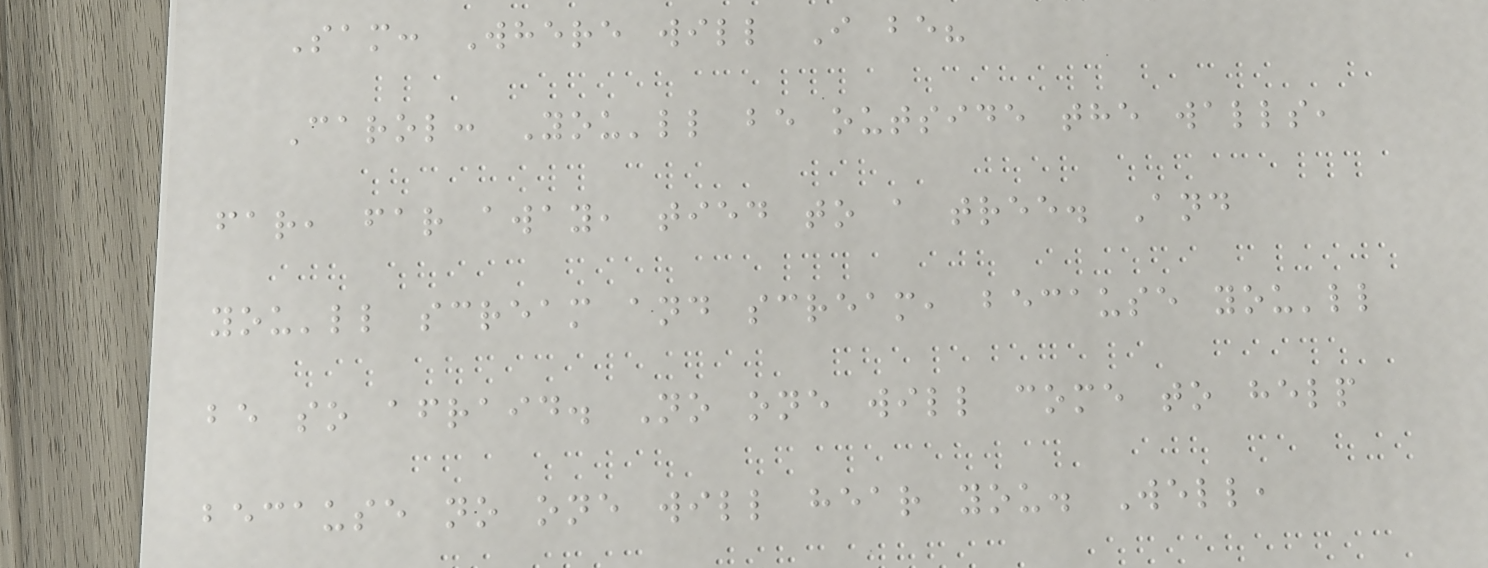Sam: Where will I be?
Carol: You'll be outside the walls,
far, far away, tied to a tree. And
you'll scream and scream, because you'll
be so afraid. No one will come to help
because no one will hear you. Well,
